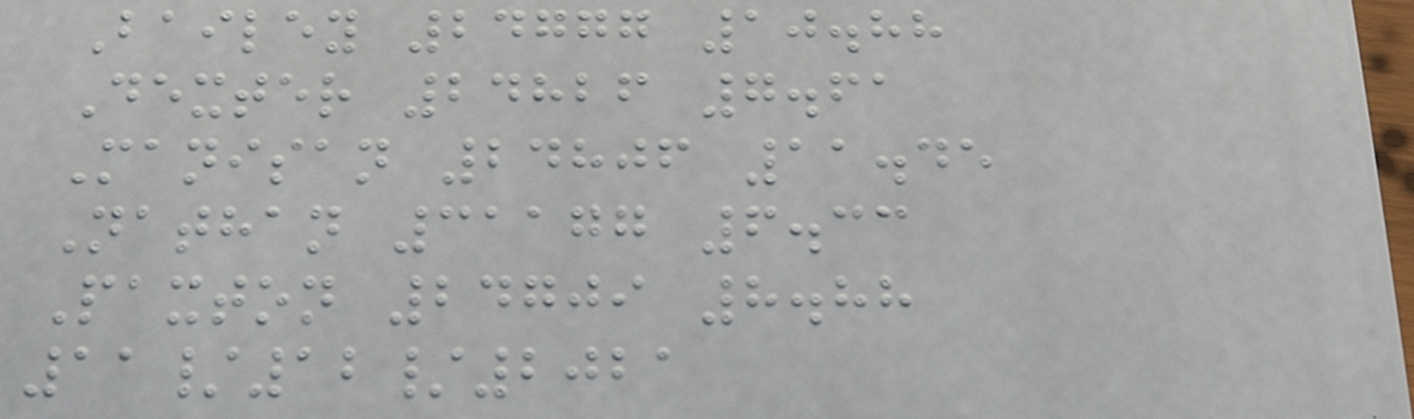Bailey 24777 10.88
Dexter 24826 7.61
Manisan 24806 11.45
Nathan 31177 6.33
Paxton 24709 8.88
11/12/2021
